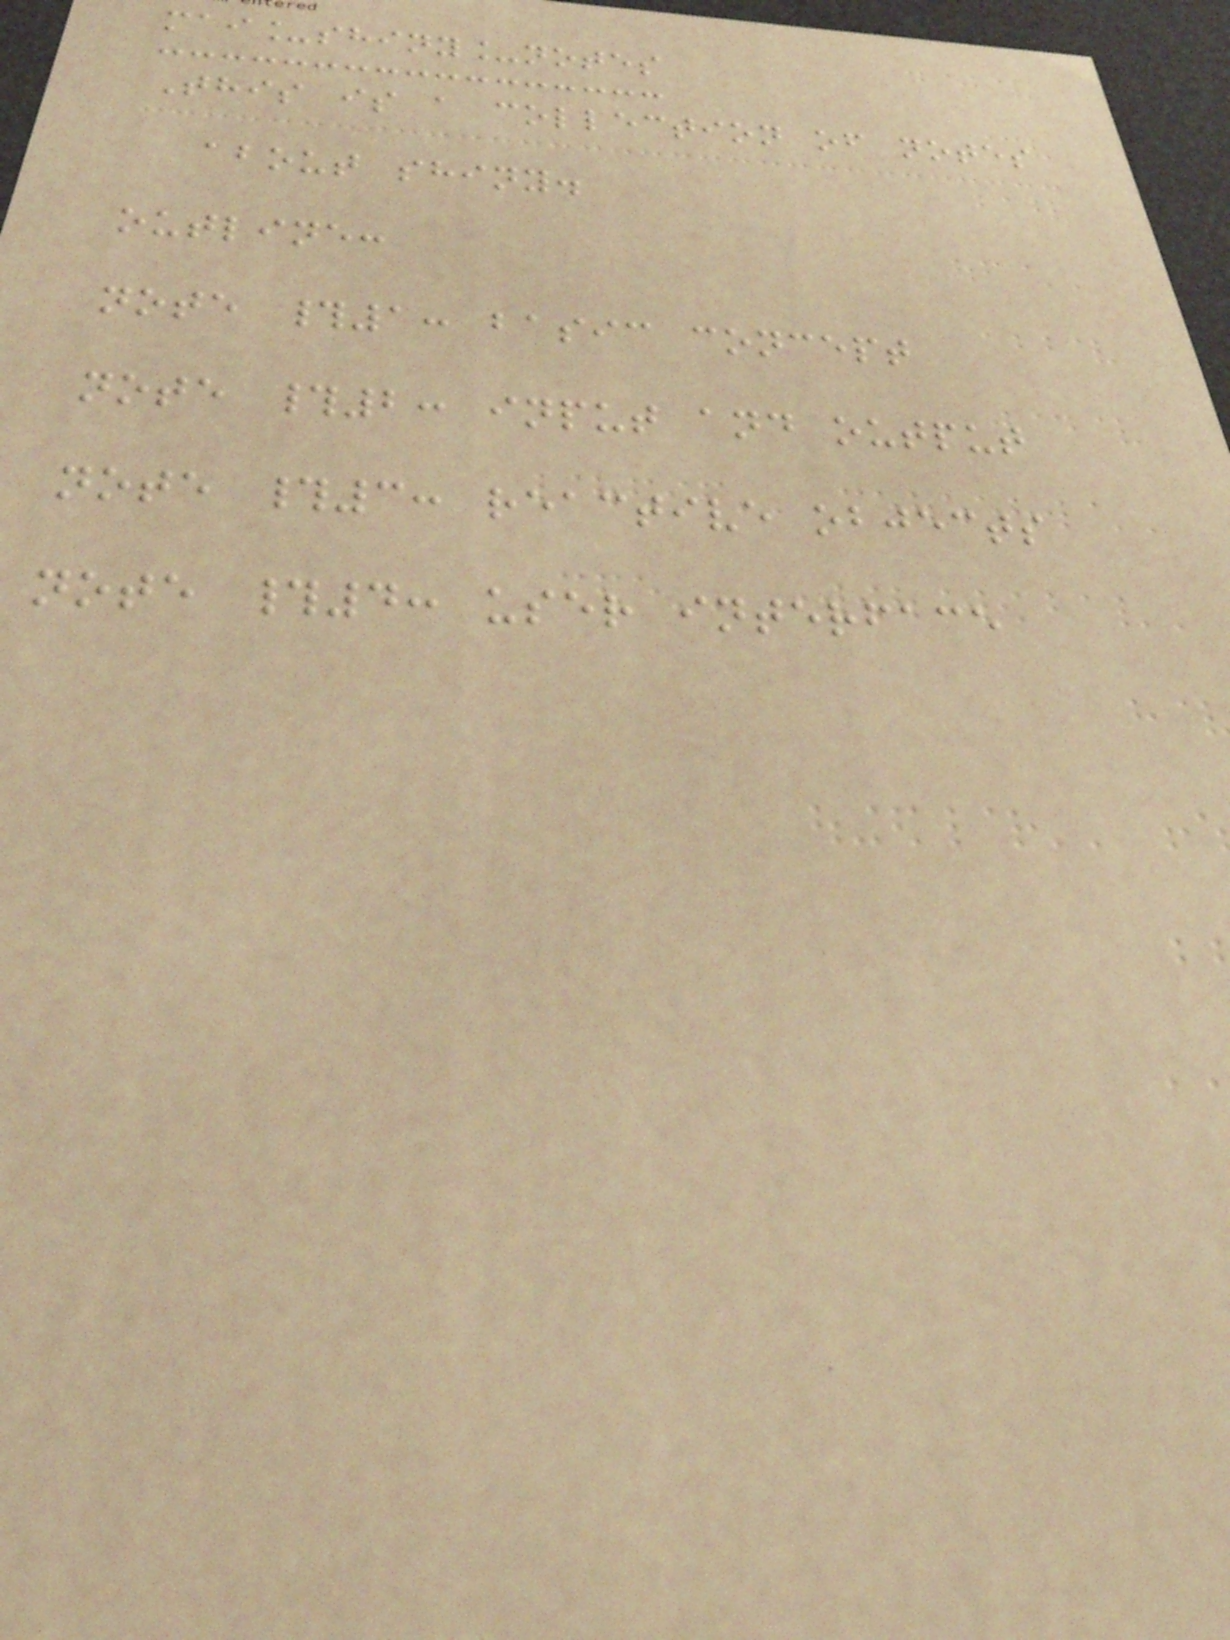mai_shiny_notes
This is a collection of notes
about shiny.
outline:
note #1: basic concept
note #2: input and output
note #3: reactive objects
note #4: user interface
